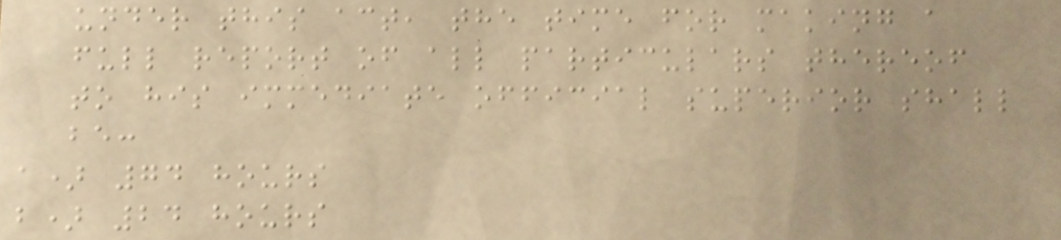under this act, the time for making a
full report of all particulars thereof
to his immediate official superior shall
be:
a) 74 hours
b) 24 hours
